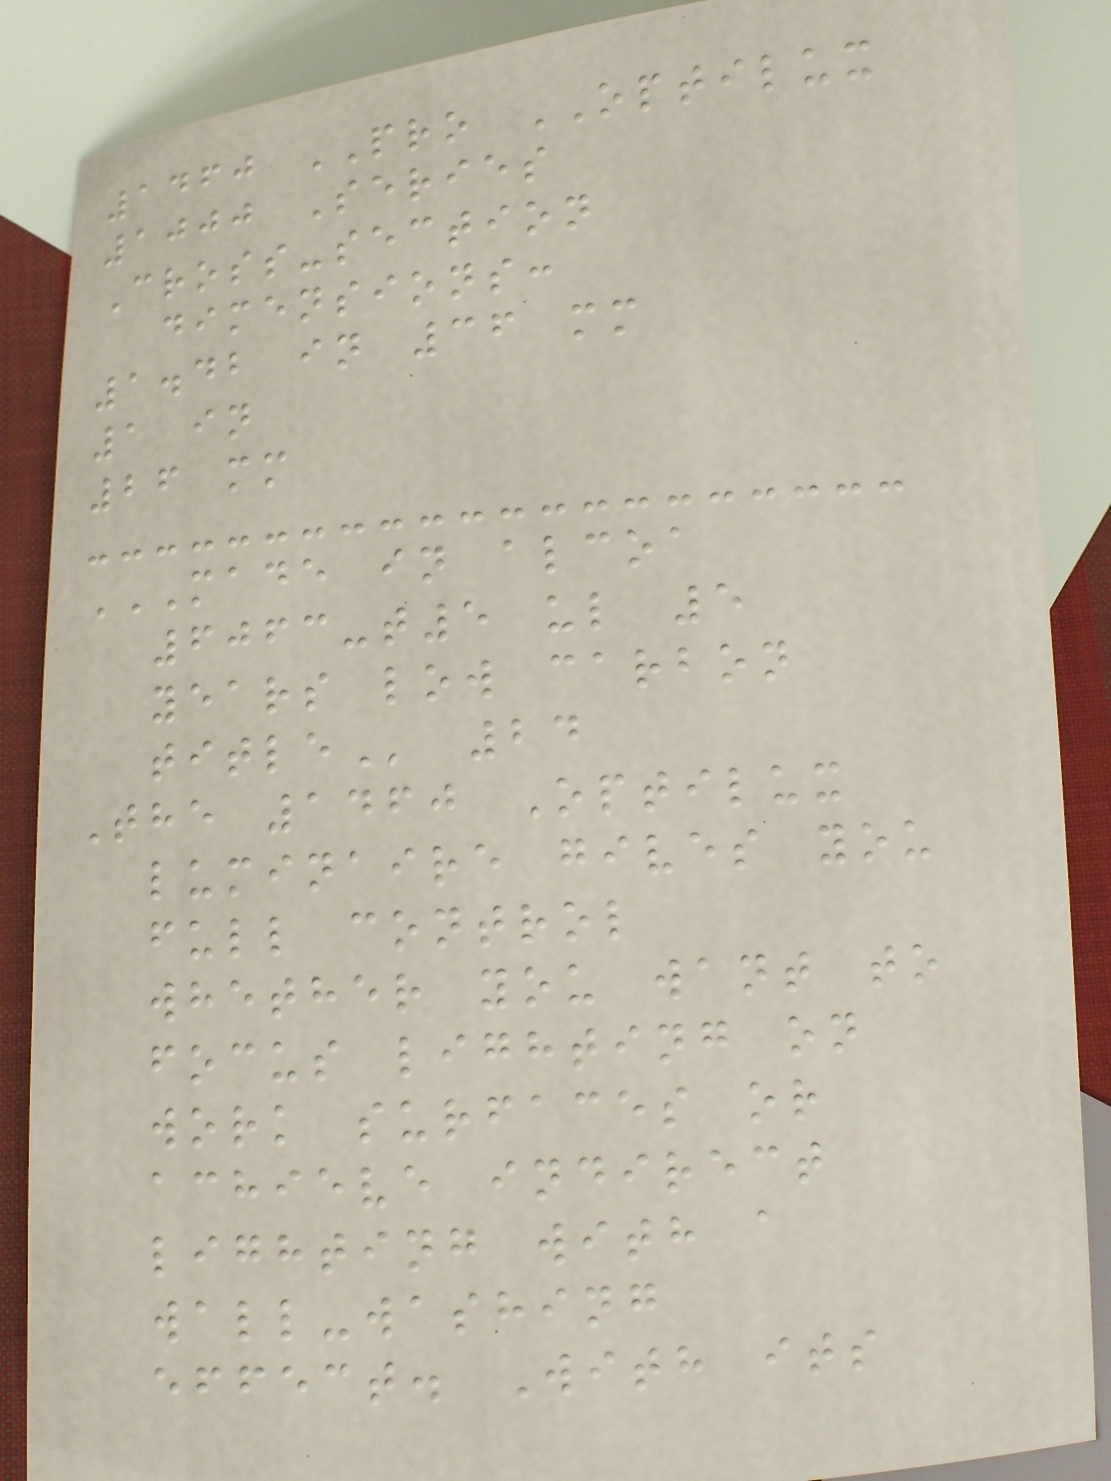1460 PRO OPTILUX
1000 Series
Cross-section
dimensions:
1.42 in 36 mm
1 in
26 mm
MADE IN ALCOA
6063-T5 UL 5
YEARS LOW CARBON
TITLE 24
The 1460 Optilux
luminaire gives you
full control
whether you want to
focus lighting on
work surfaces or
achieve indirect
lighting with a
wall-washing
effect. With its
